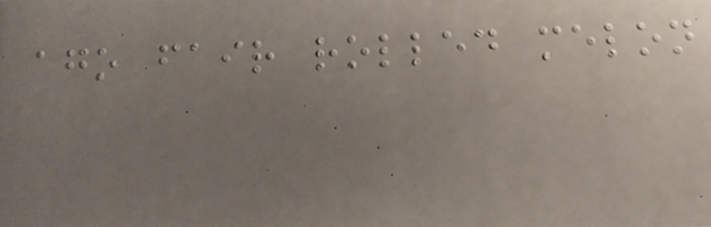ago fair rolled melon
